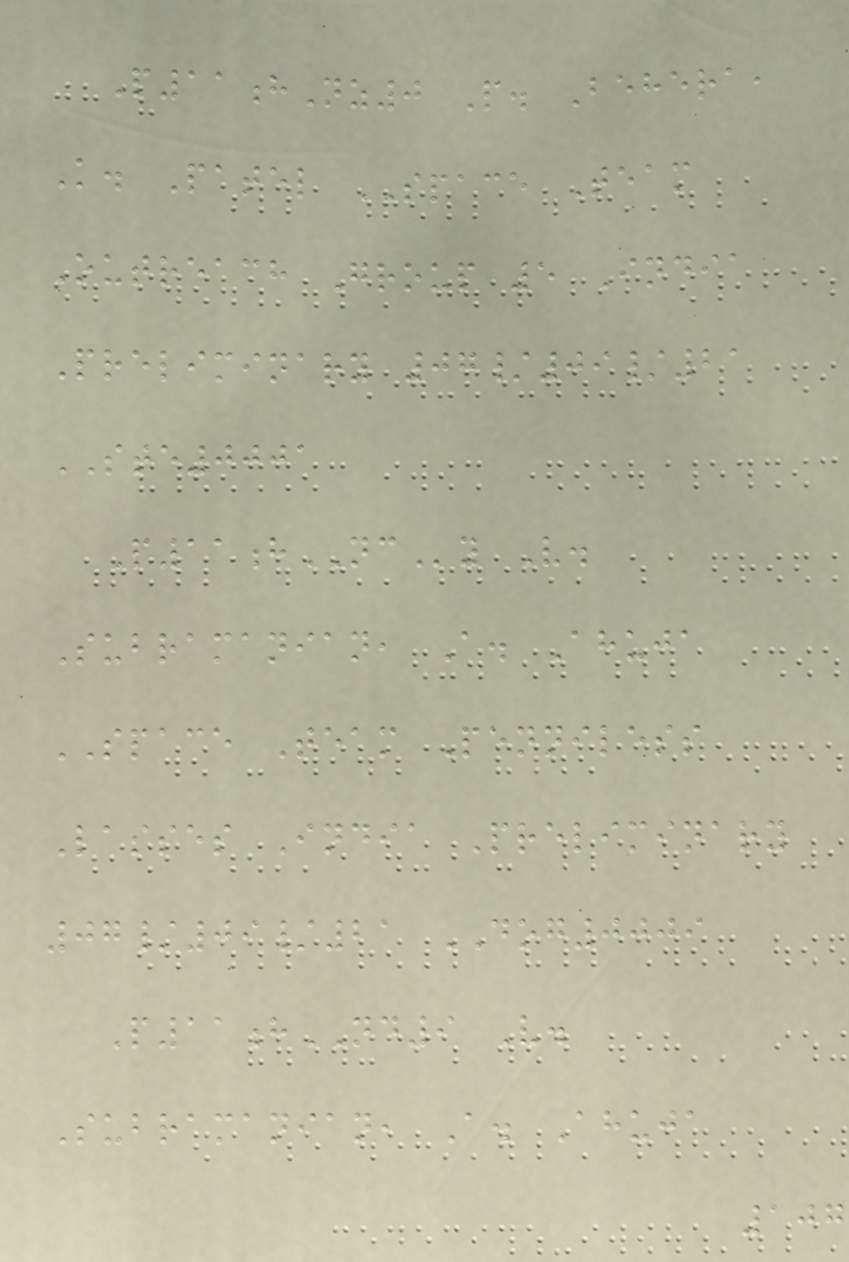P11hNz0 P. Behera,
K. Patel SPACE Team
Outreach Group 5 India
Preliminary 07/09/21
STE0001
P11hNCy V.
Subramanian, A. Ahuja
SPACE Team Penniless
Lasses India Preliminary
07/09/21 DOG0009
P11hND9 V.
Subramanian, A. Ahuja
107
